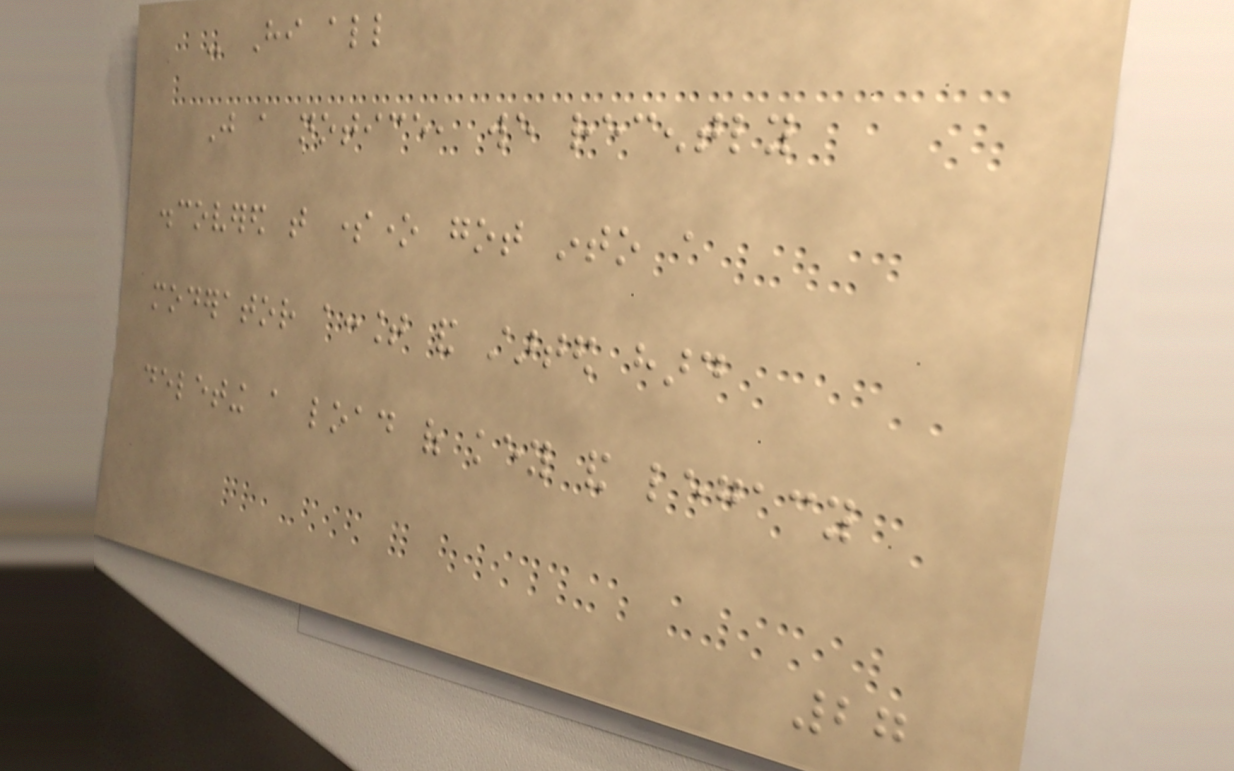- Hi all
Just a notice, we recently
discovered that someone got into a
moderator account and started hard
deleting a load of key and legacy
27
